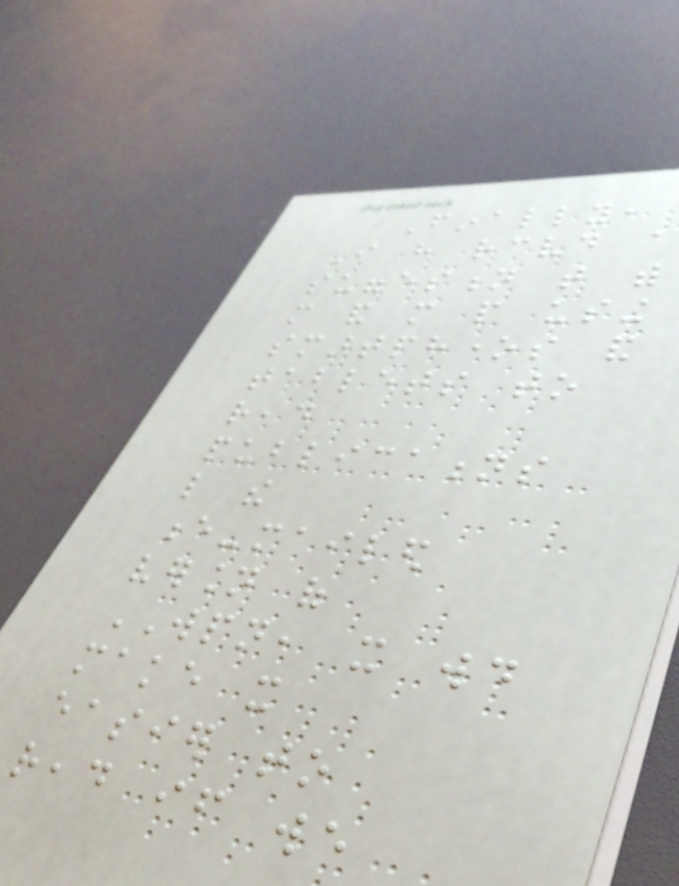Finally,
I have received a
suggestion that with
more and more people using
smartphones and
tablets to
read
publications
like the
e-mailed
version of
WPN, it would
make it
easier to
read if we
